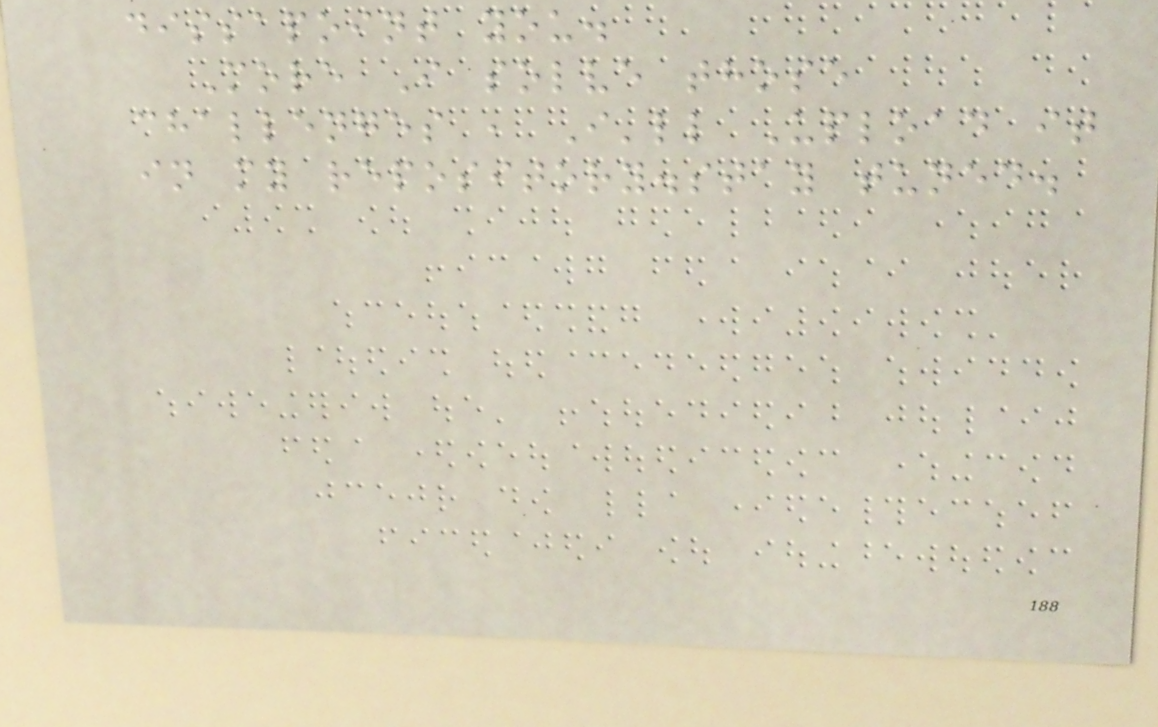dissapoint you.
More I solve those
challenges , I'll Upload it
in my repository.stay tuned.
